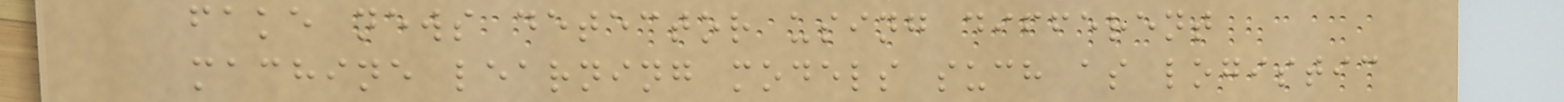fake news detector using different
machine learning models such as logistic
